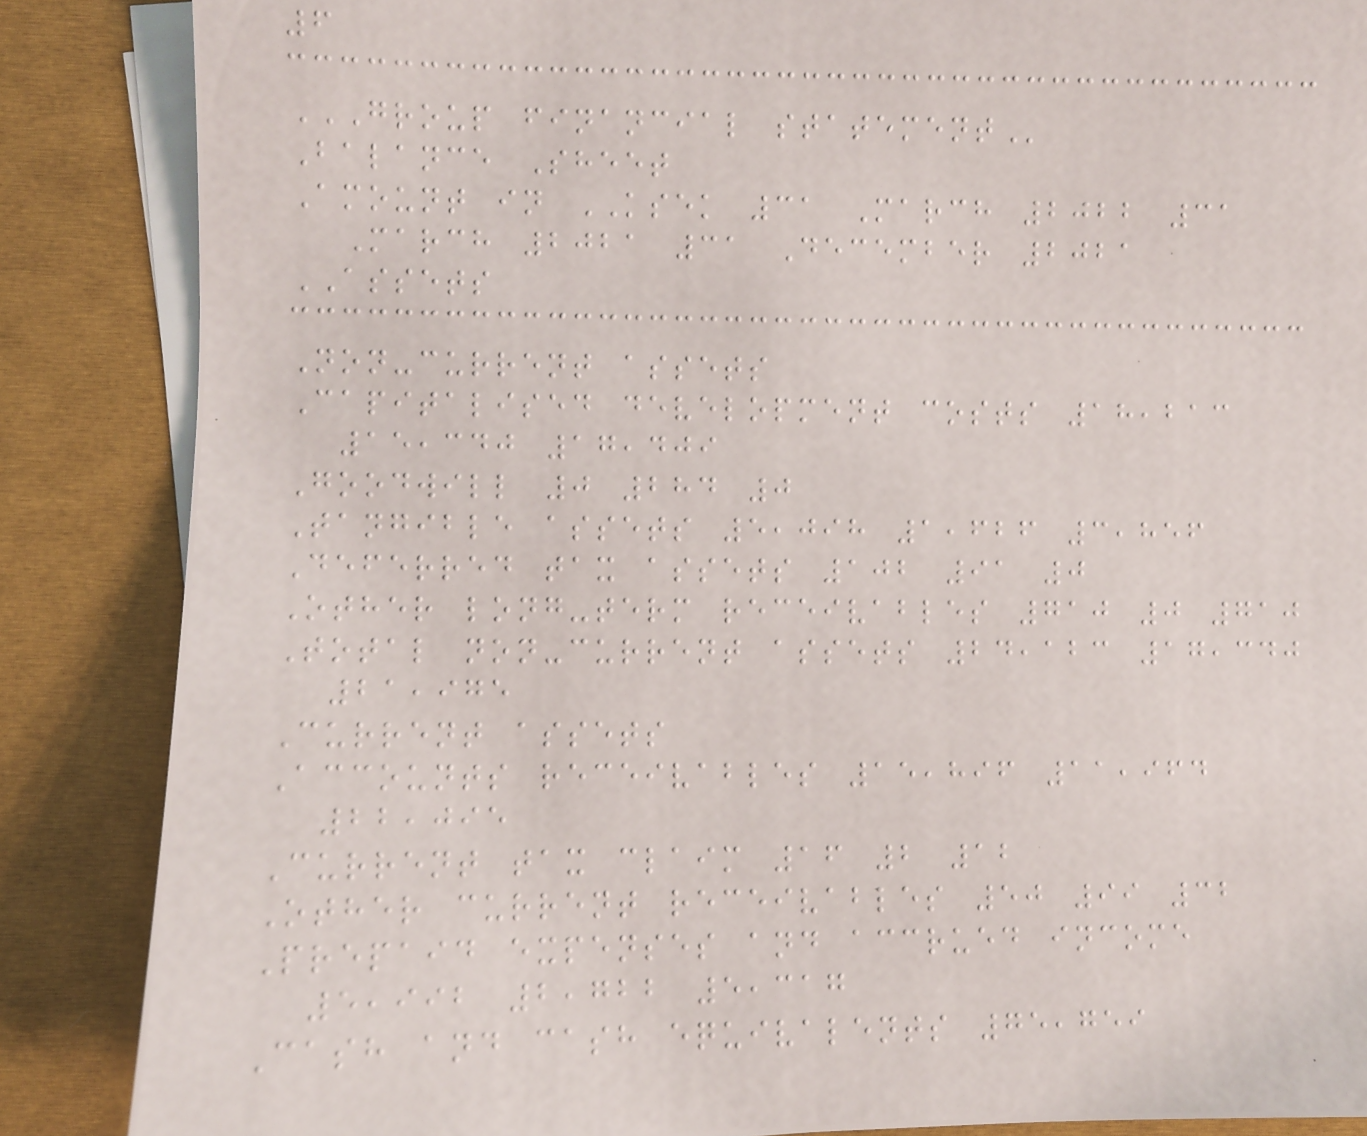6
GROUP FINANCIAL STATEMENT
Balance Sheet
Amount in KSEK 31 March 2022 31
March 2021 31 December 2021
ASSETS
Non-current assets
Capitalised development costs 18,213
15,340 17,409
Goodwill 0 284 0
Tangible assets 5,098 1,626 3,856
Deferred tax assets 102 91 0
Other long-term receivables 710 0 710
Total non-current assets 24,123 17,340
21,975
Current assets
Accounts receivables 15,896 11,964
22,095
Current tax claim 16 2 12
Other current receivables 50 99 32
Prepaid expenses and accrued income
5,992 2,722 5,317
Cash and cash equivalents 75,759
